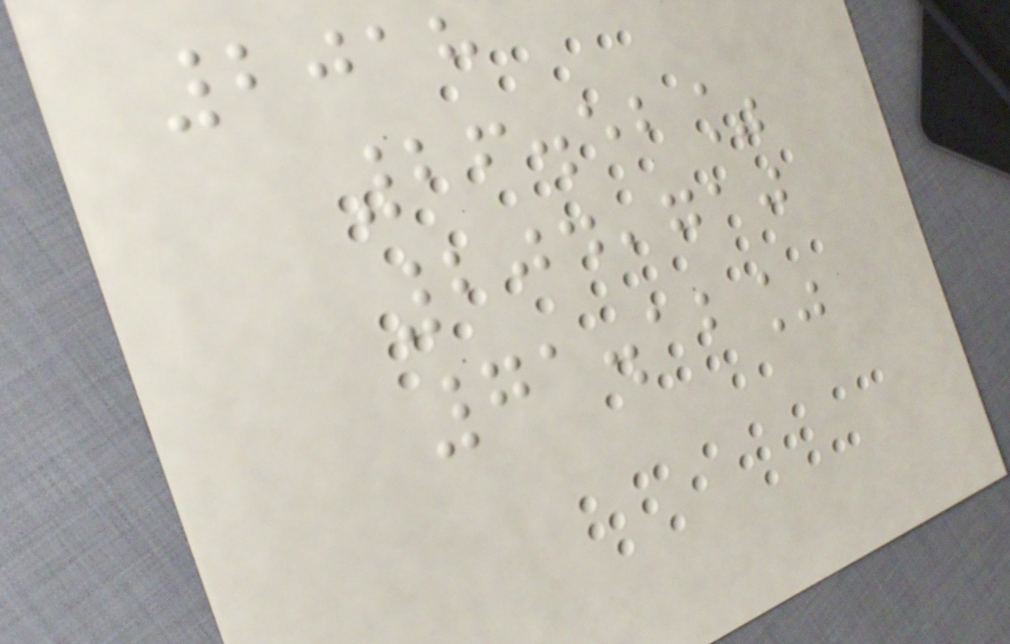2018
26.52%
204,710
71.12%
